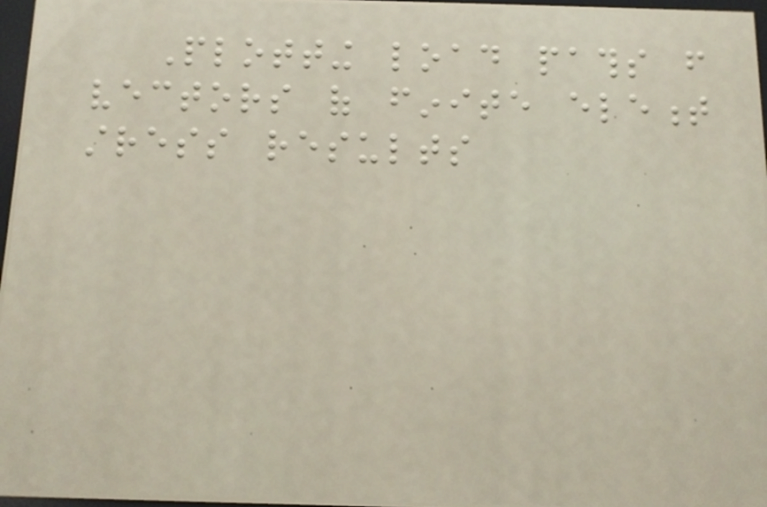Plotting load paths from
vectors of finite element
stress results
